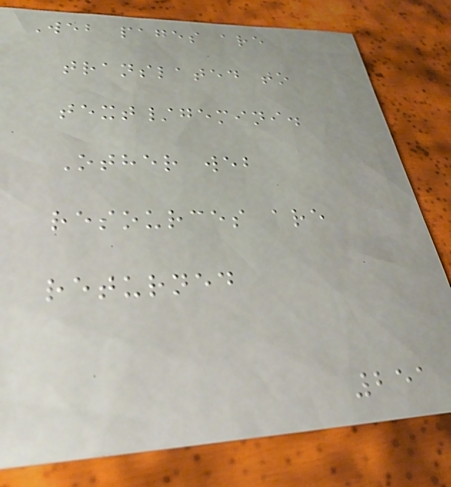Web pages are
translated to
text/gemini.
Other web
resources are
returned
251
